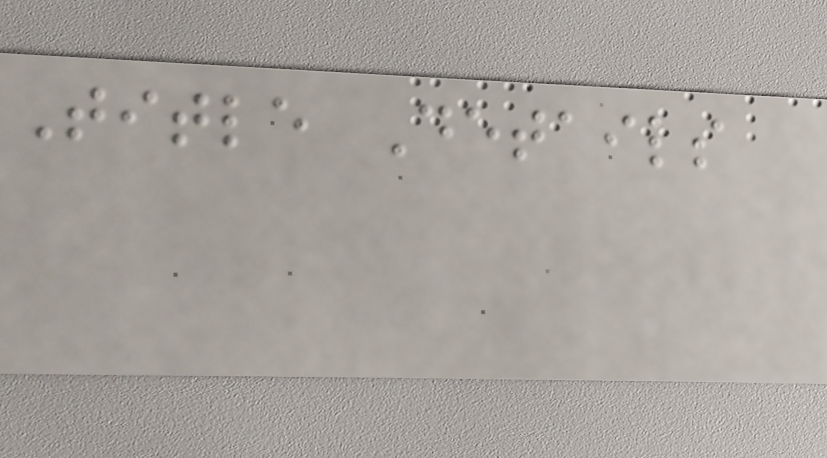Title Details
